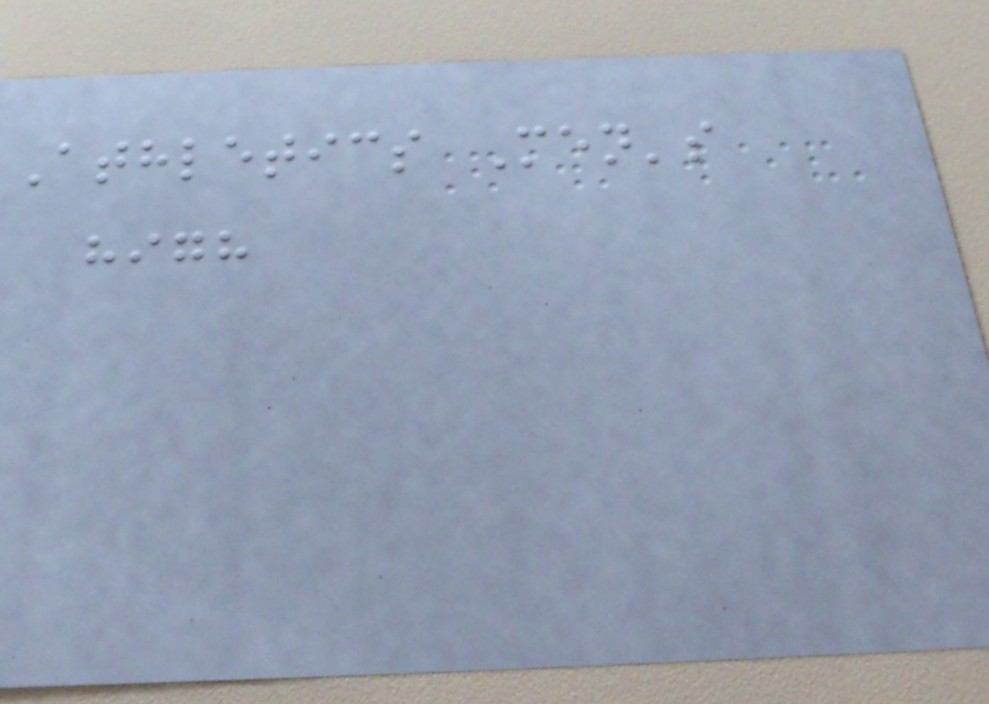Athletics Men's
high
